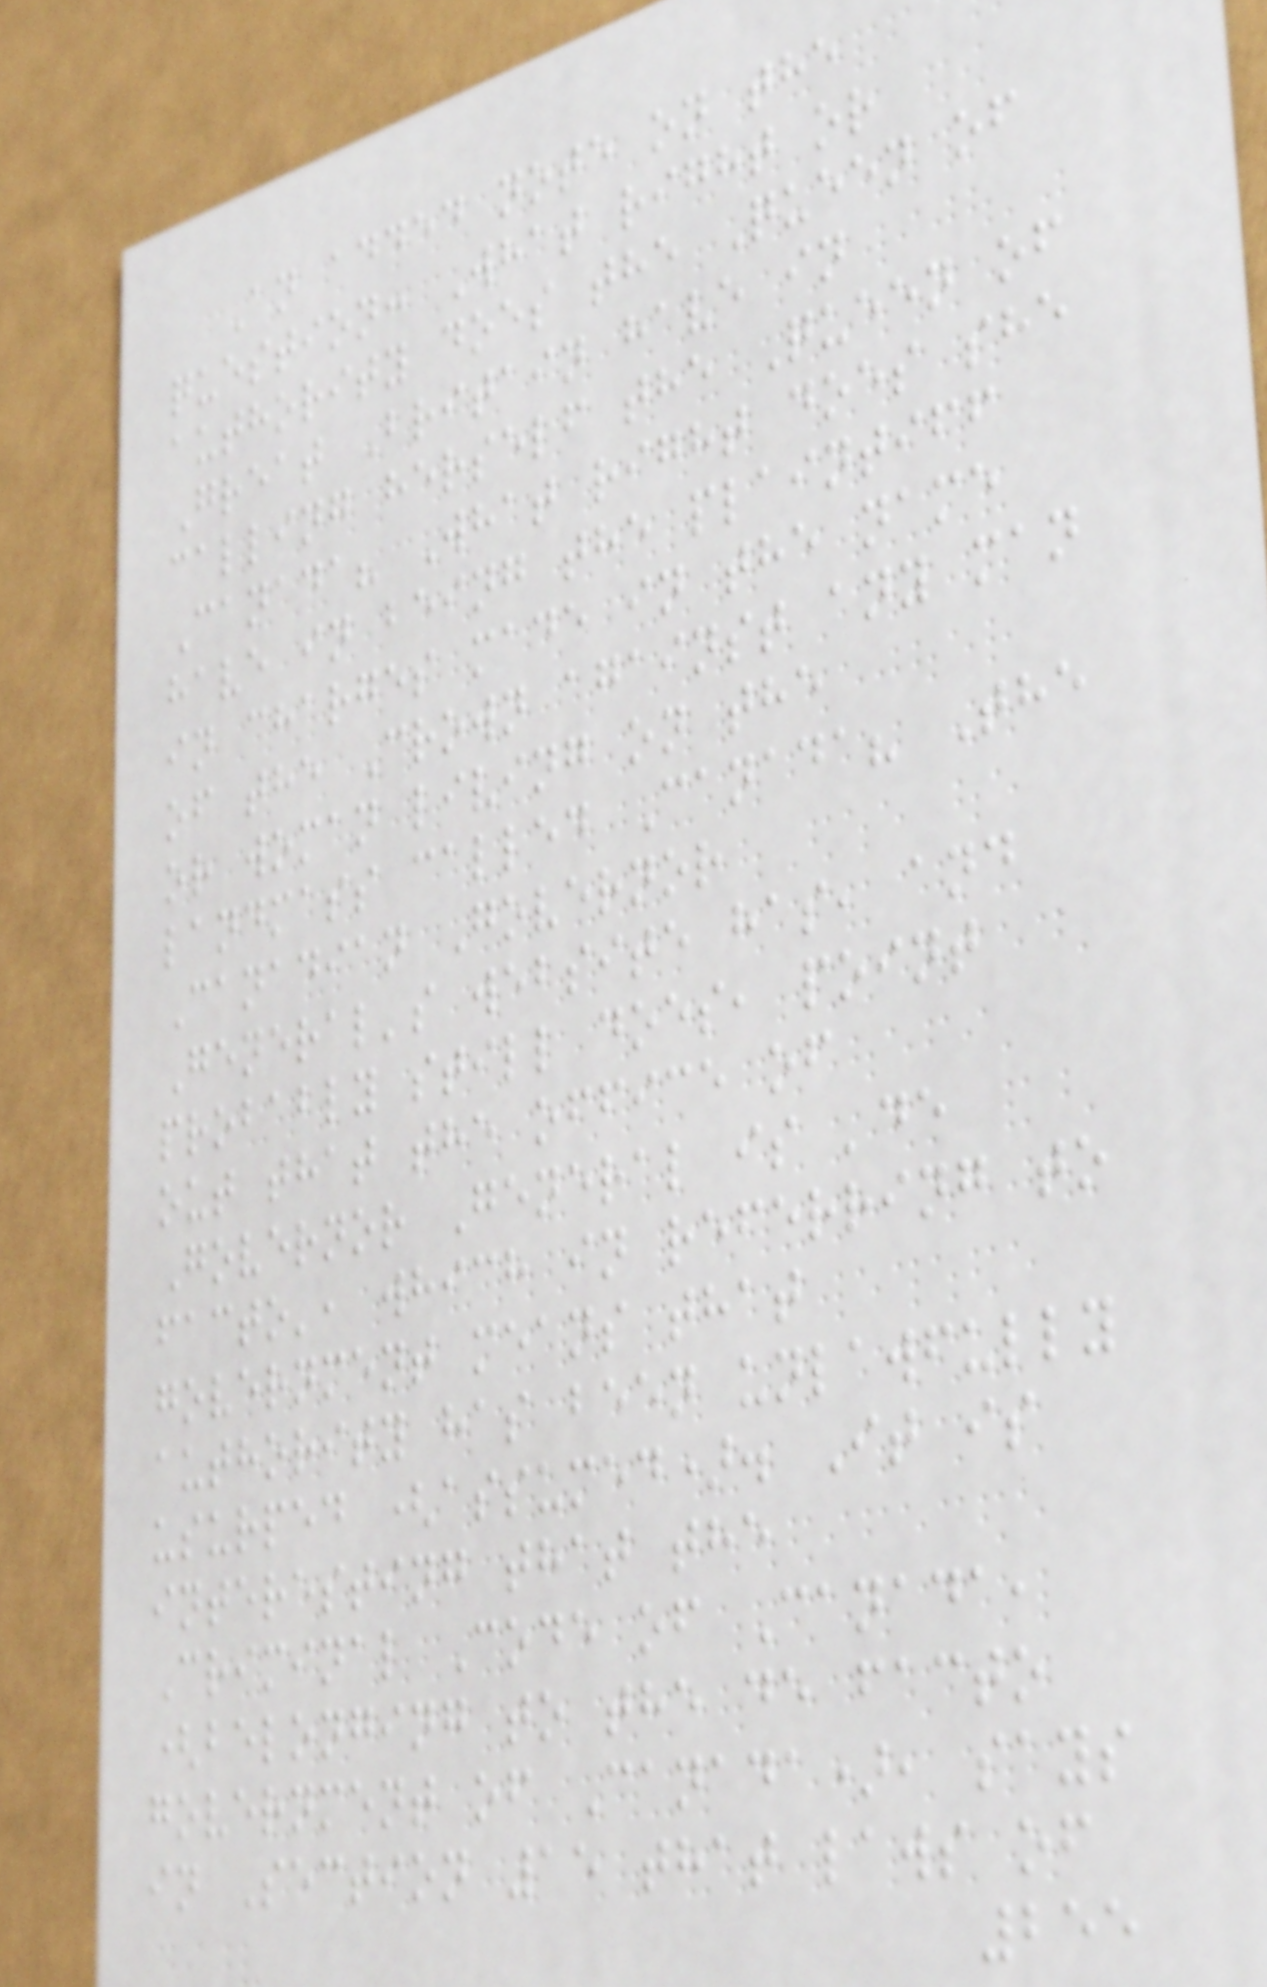An added note on the
question: What right or
authority does the Queen of
Great Britain have in
calling herself the Queen of
Canada? What right does she
have in being the plaintiff
in charges made in the name
of the Crown against any man
or woman living on the
landmass called Canada? The
Canadian Governor
General's website has, and
probably still does, point
out that the office of
Governor General is 'de
facto', which in referring to
government means that
authority has been unlawfully
usurped (assumed). It is
interesting that the
Criminal Code of Canada,
(belonging to the de facto
government of Canada), says
in Section 15 that laws of
255
